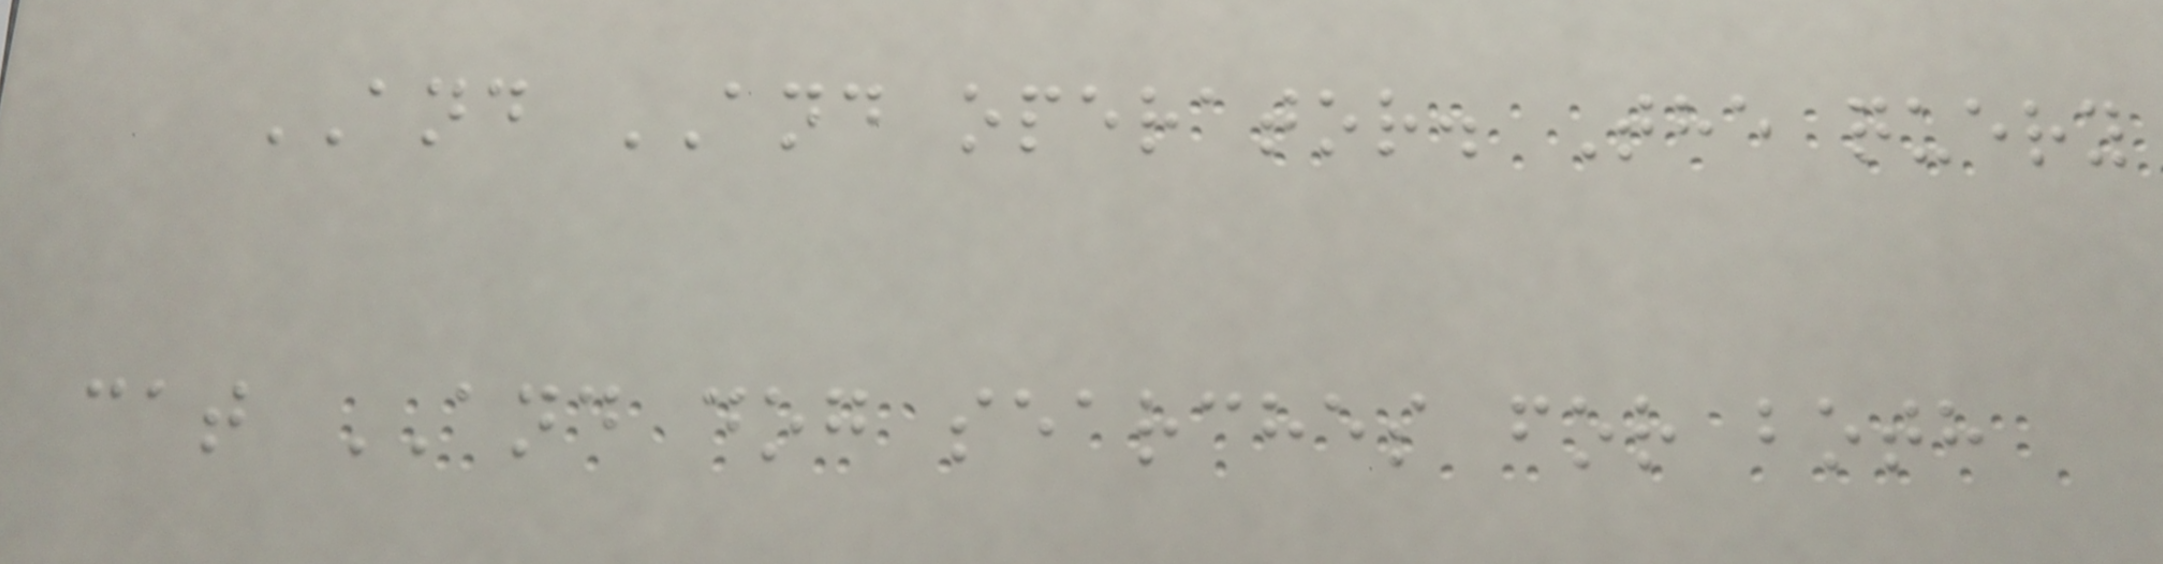AND AND operator. The query
cat AND dog searches for both
